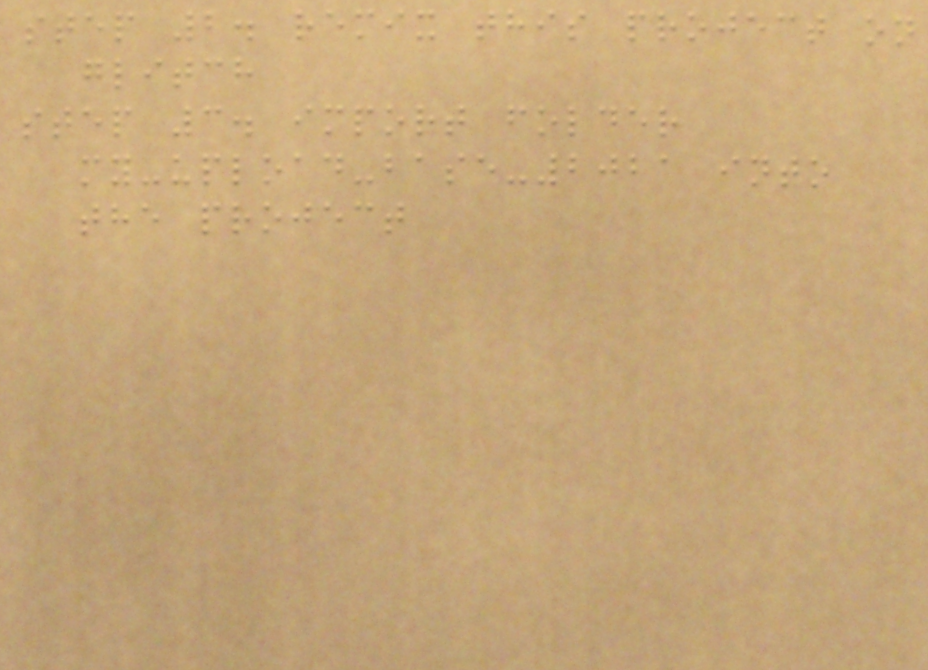step 2. remix this project on
glitch
step 3. import folder
my-upload-base-2021 into
the project
